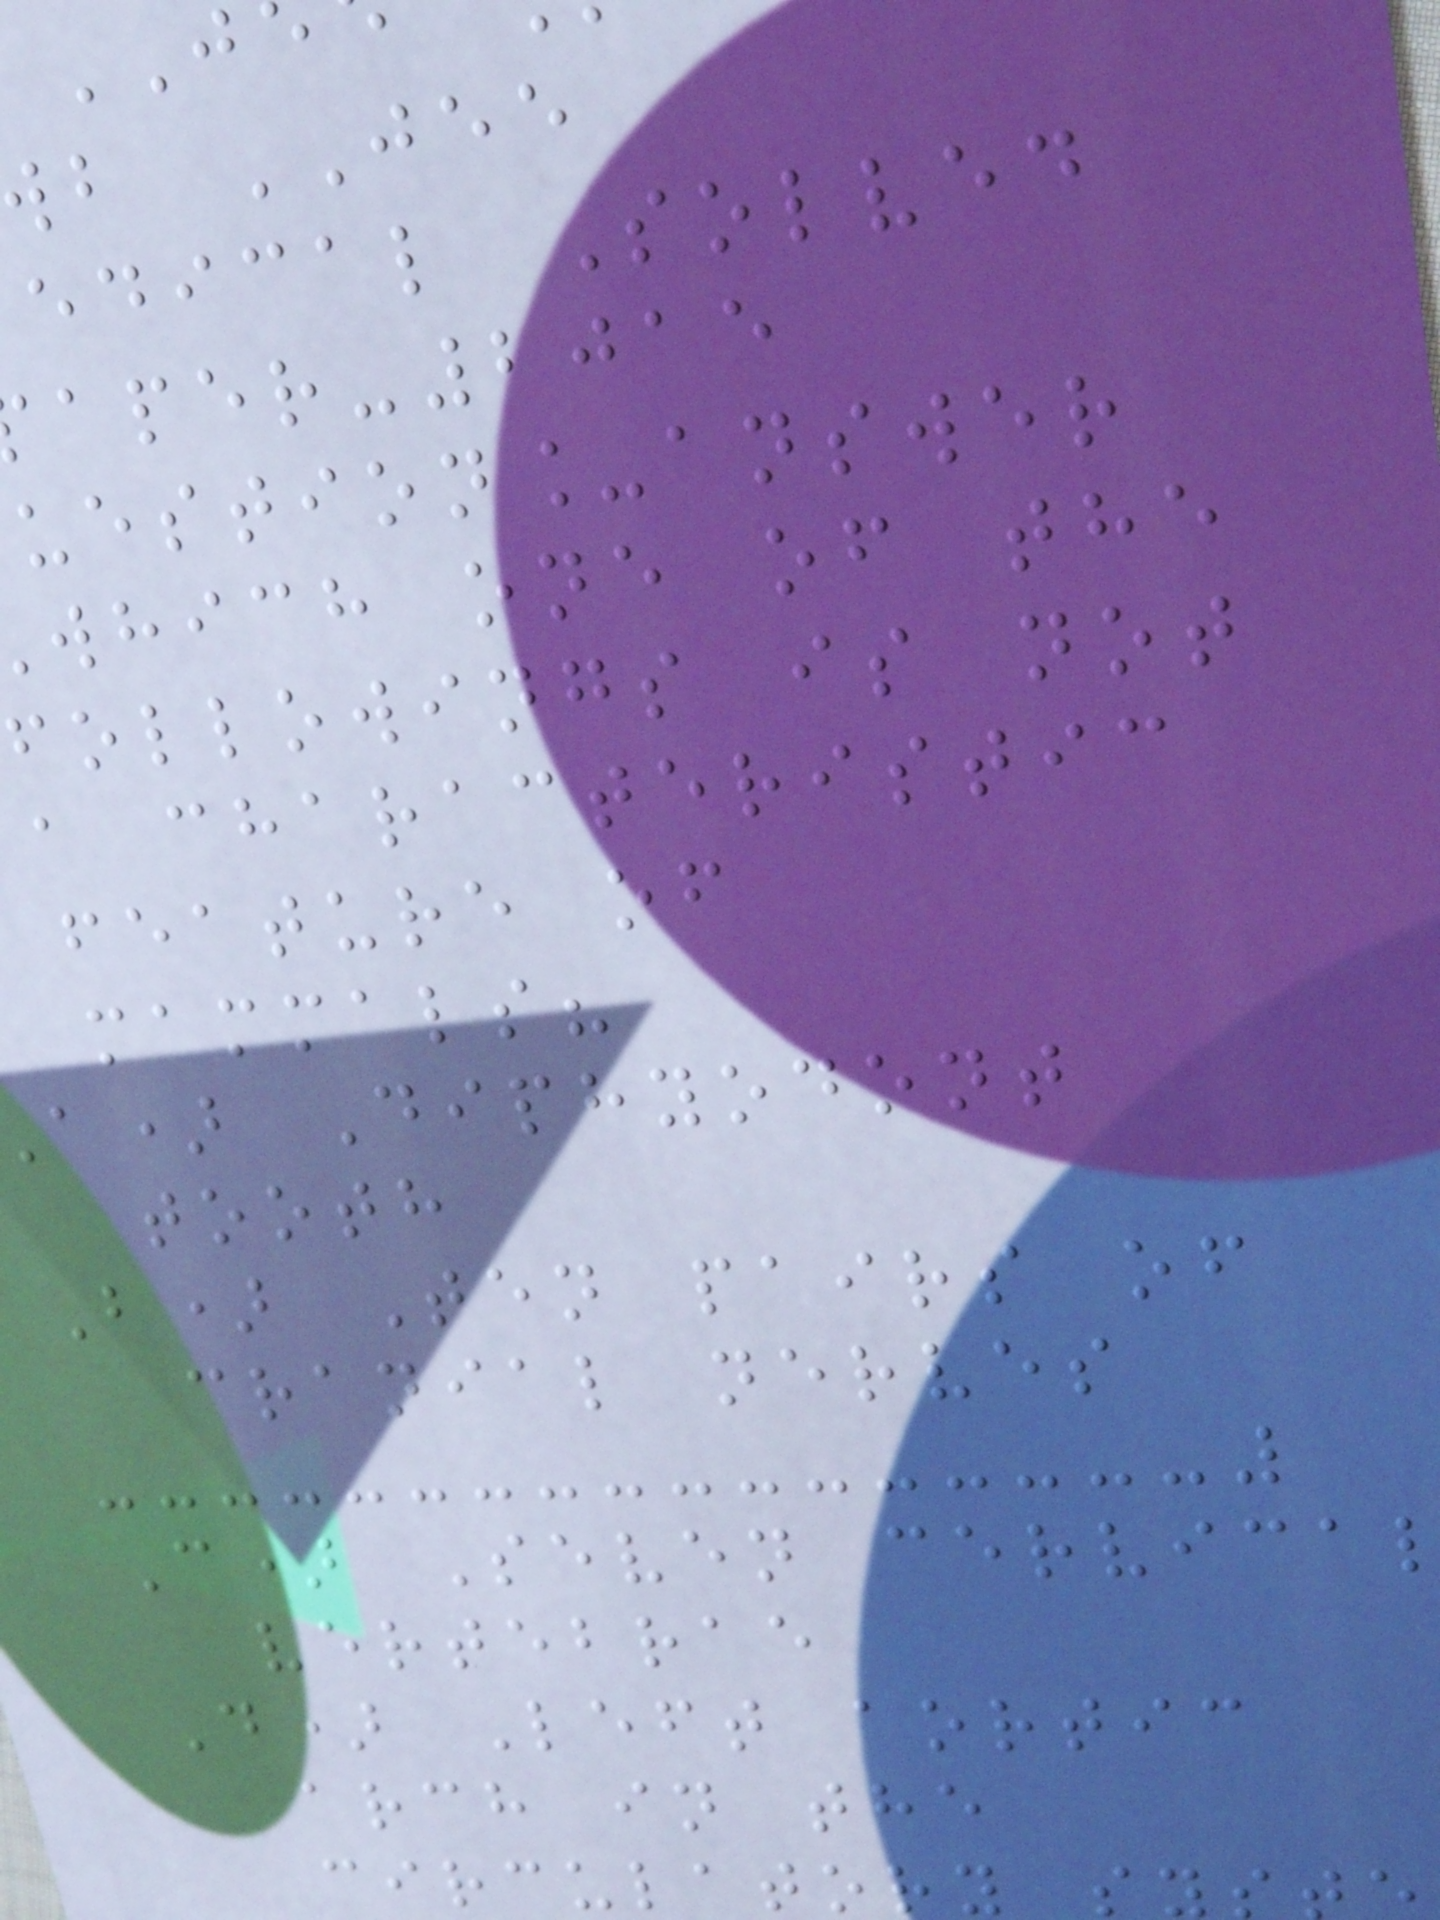b JEE
edical Solved
aper-2015
uestion_answer
which one of the
followings is not
a characteristic
feature of
mammals?
a) Diphyodont
tooth
B) Ten pairs of
cranial nerves
C) Seven cervica
vertebrae
D) Left aortic
arch in the
circulatory
